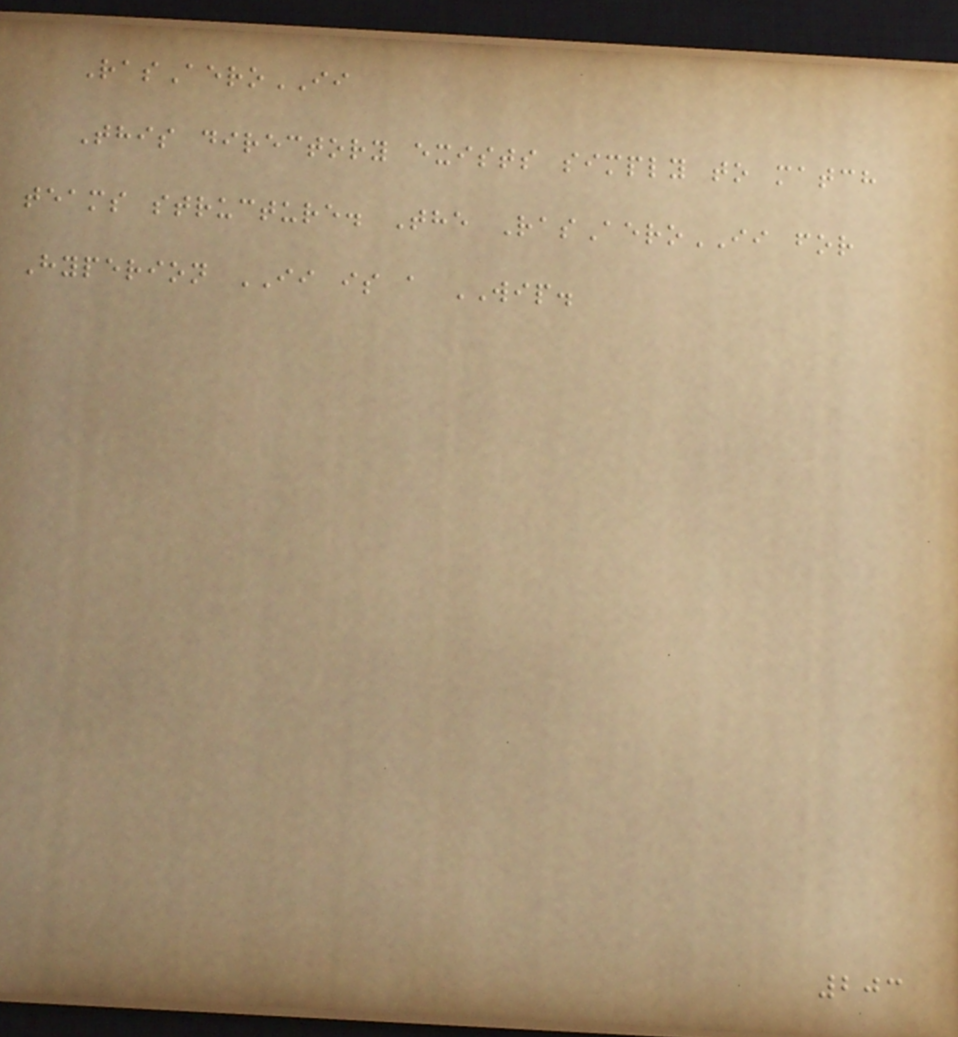RasAeroII
This directory exists simply to match
teams structure. The RasAeroII for
Hyperion II is a WIP.
203
